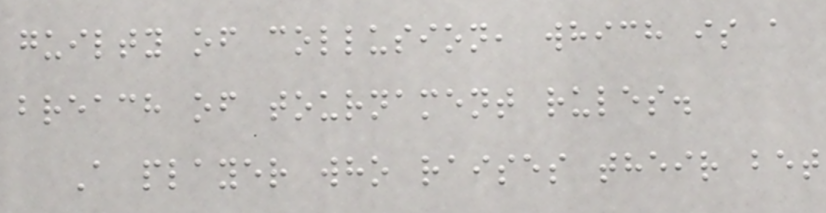guilty of collusion, which is a
breach of tournament rules.
A player who raises their bet
